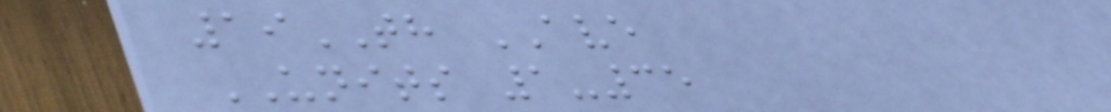19TH AVE
UNITS 1-35
